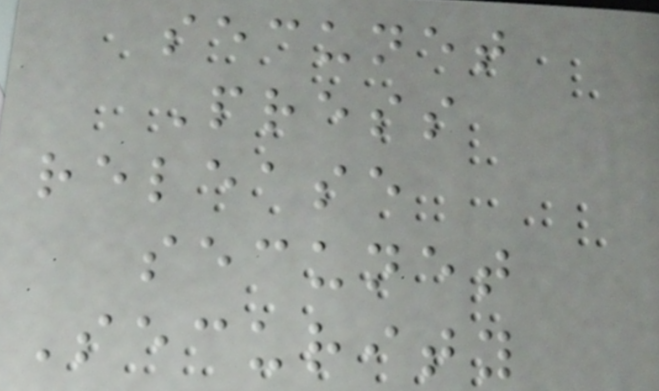secunet
Press
release
secunet
Security
